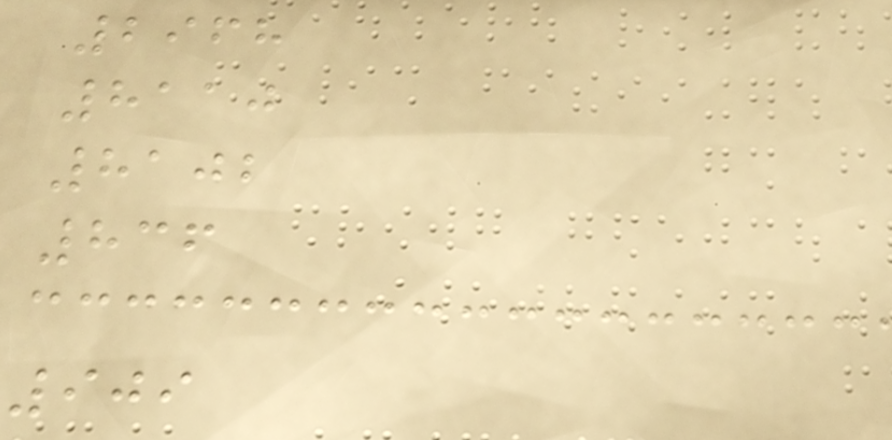2968
8110
8102
836
909
